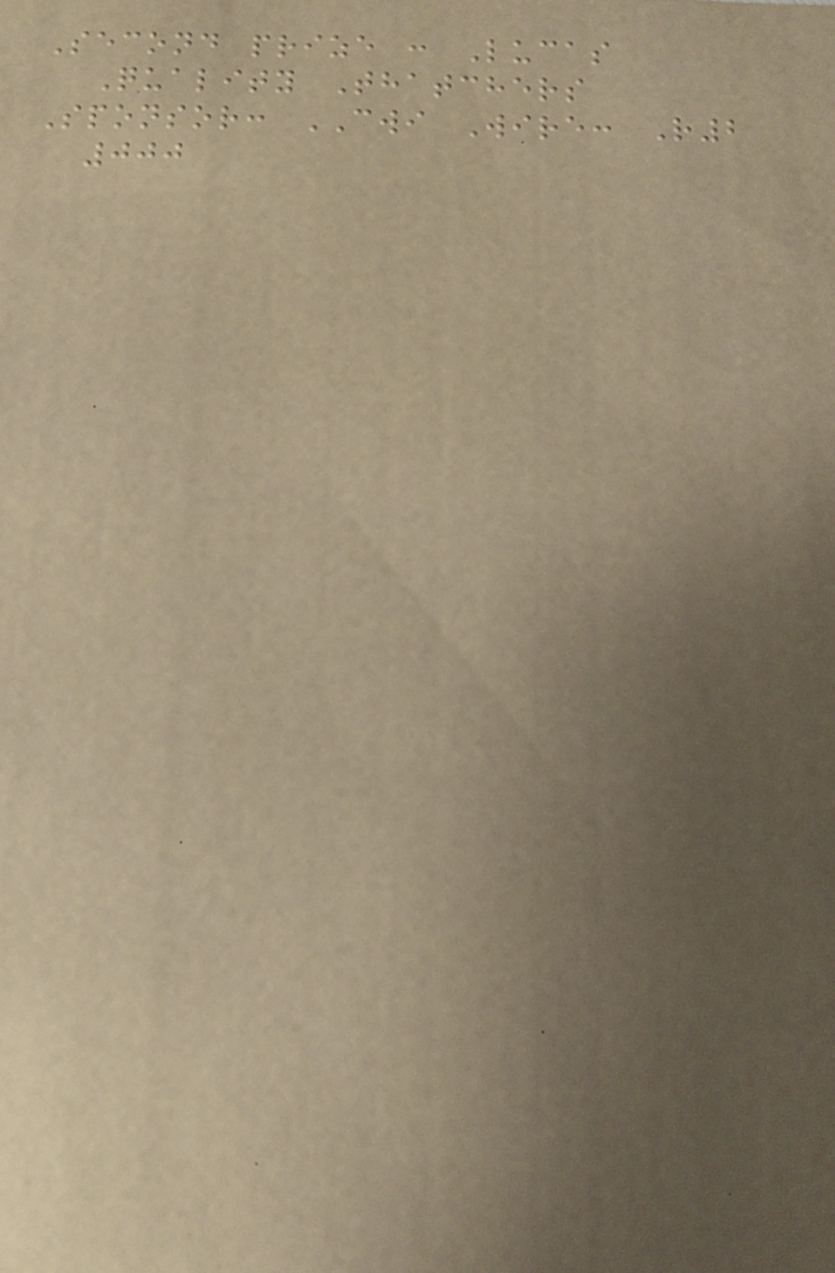Second prize : Lucas
Quality Thatchers
Sponsor: CWI Wire: R2
000
